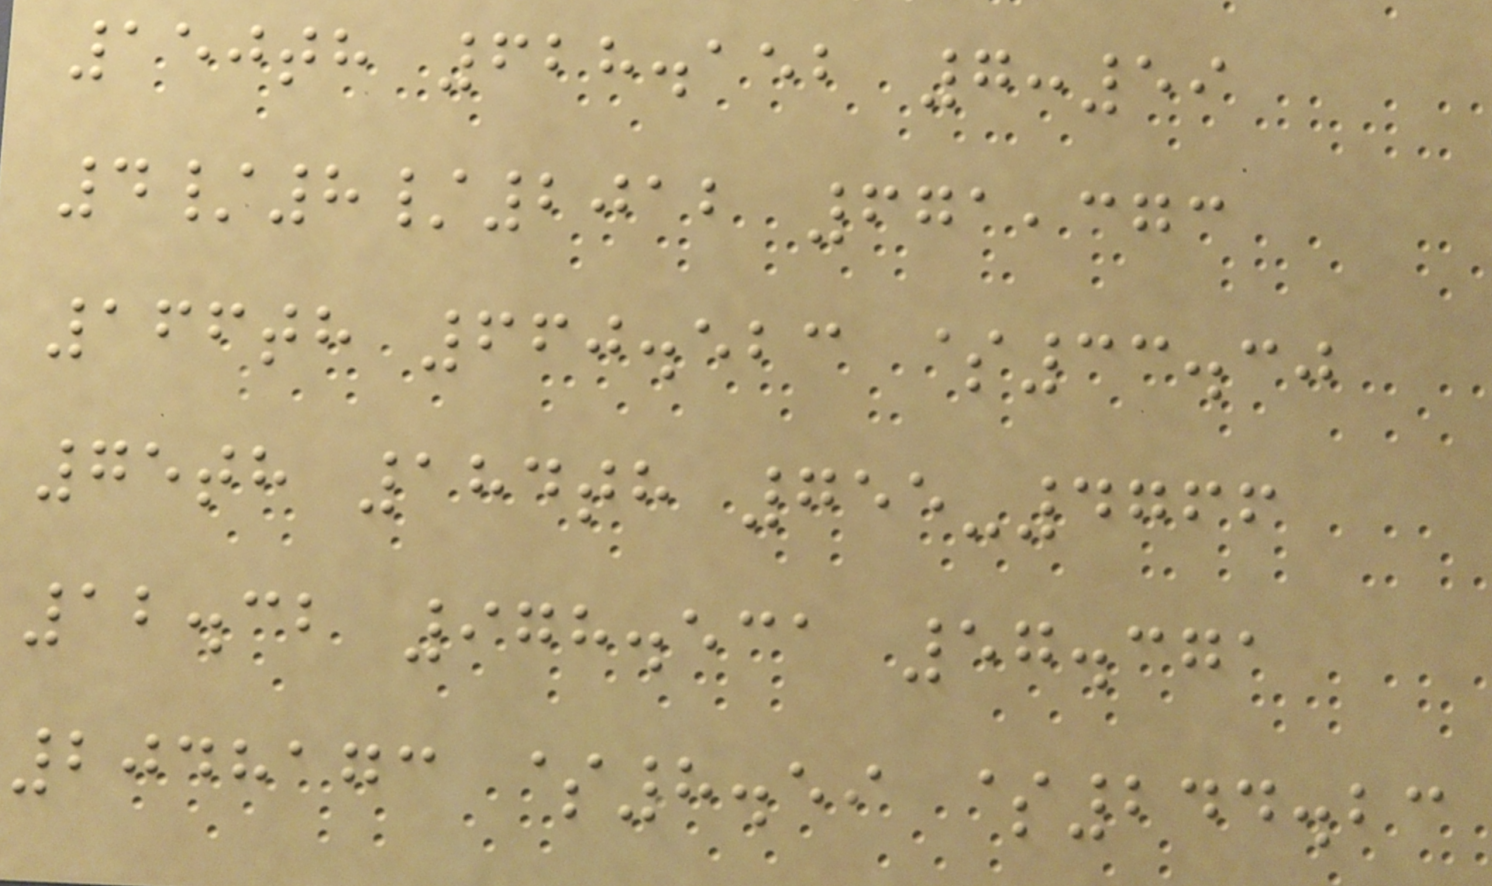150th 628.152 7:59
4/8/2012 671,373
166th 660.523 $33.30
75th 184th 755-4766
12.32 978.531 57.371
2048173 $8.59 $244.23
